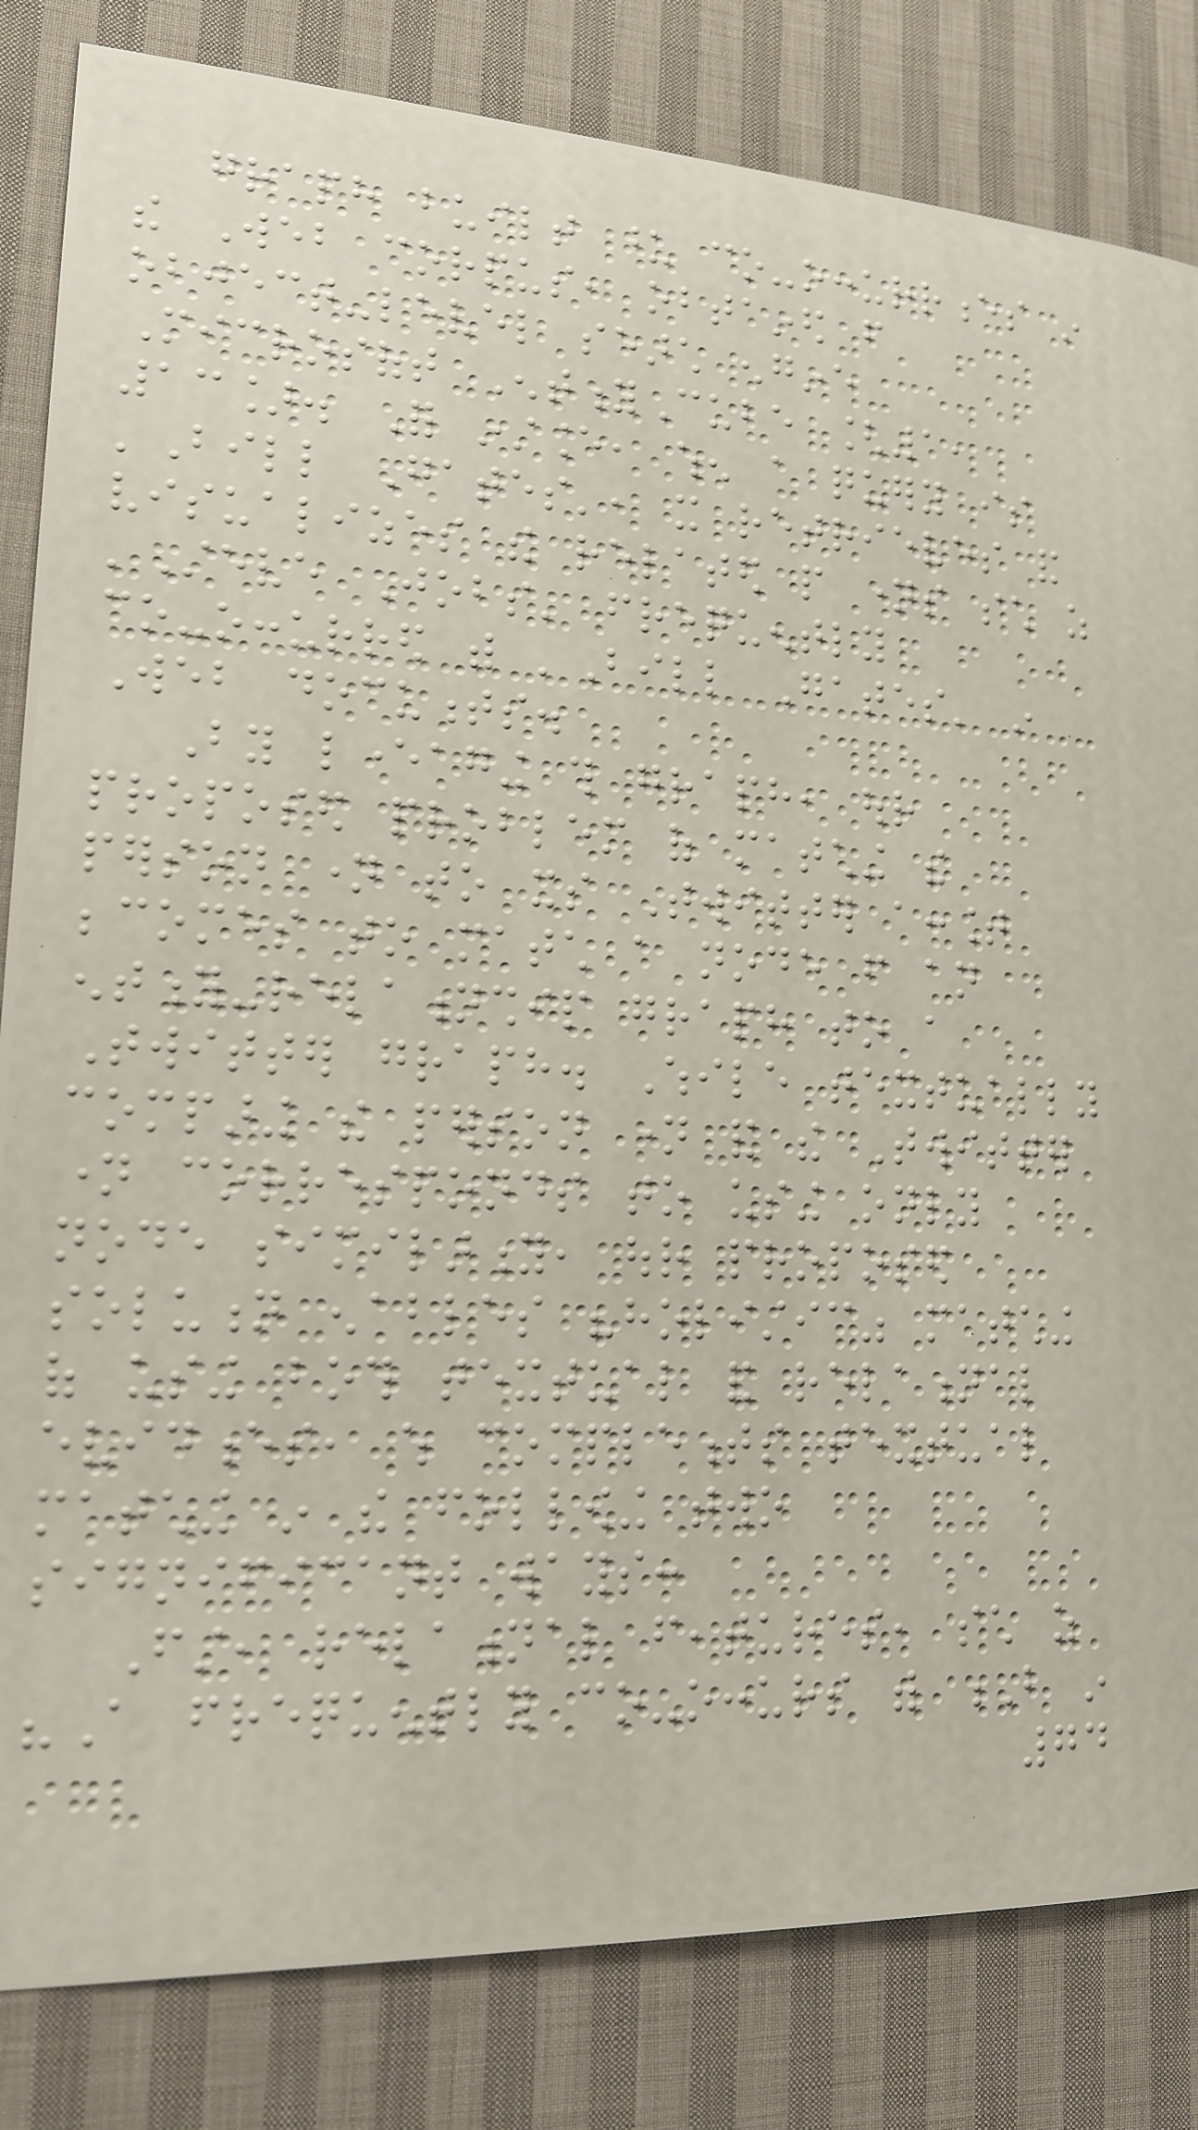graph built upon co-occurrences in
the Web corpus, obtained from
object-level search engine
Microsoft EntityCube [1,
13]. For instance, when a query is
'Bill Gates', it retrieves and
visualizes the related people names such as
'Steve Jobs' frequently
co-occurred with 'Bill Gates' in
Web documents.
By leveraging this graph, our
proposed problem of matching the
person name to its Twitter account
becomes to match a node from an
entity-relationship graph to a
Twitter graph. While textually
comparing the person name and the Twitter
name corresponds to using only
node similarity, our proposed
solution enables "holistic" matching
of using both textual and relational
evidences, which complements textual
matching in the following two
significant ways:
First, relational features, such as
"A frequently co-occurs with B in
74
